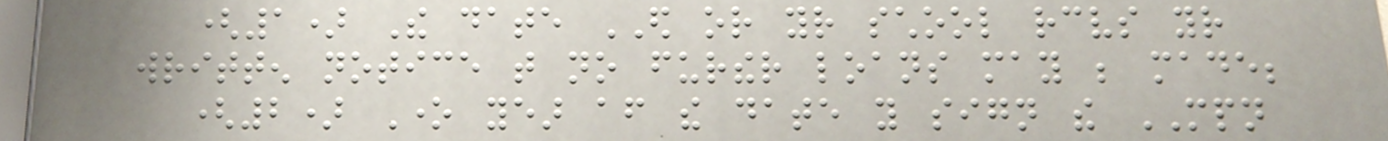(1) The date ED or your school receives your
written notice that no further loans may be made;
(2) One year after the date you sign the MPN
